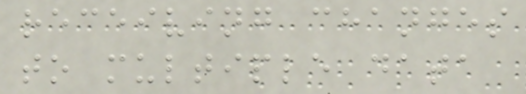receiving changes
to multiple data
